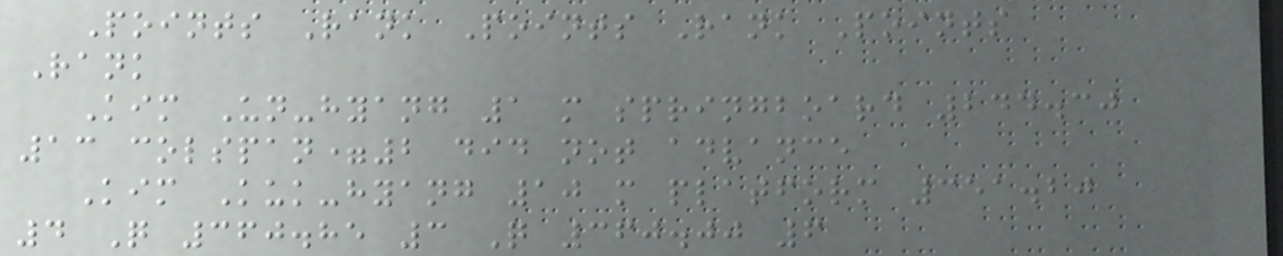Points Rank Points Rank Points
Rank
Kim Un-hyang 1 m springboard 244.30
13 colspan=2 did not advance
Kim Kuk-hyang 10 m platform 351.20
4 Q 360.85 3 Q 360.00 6
